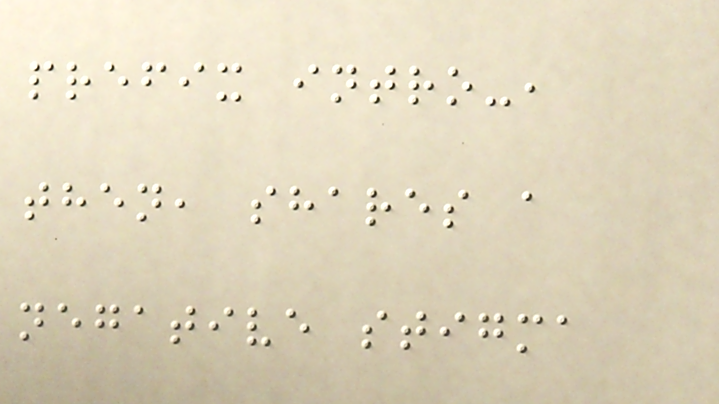prefix intro-,
then, shares a
negative stigma
